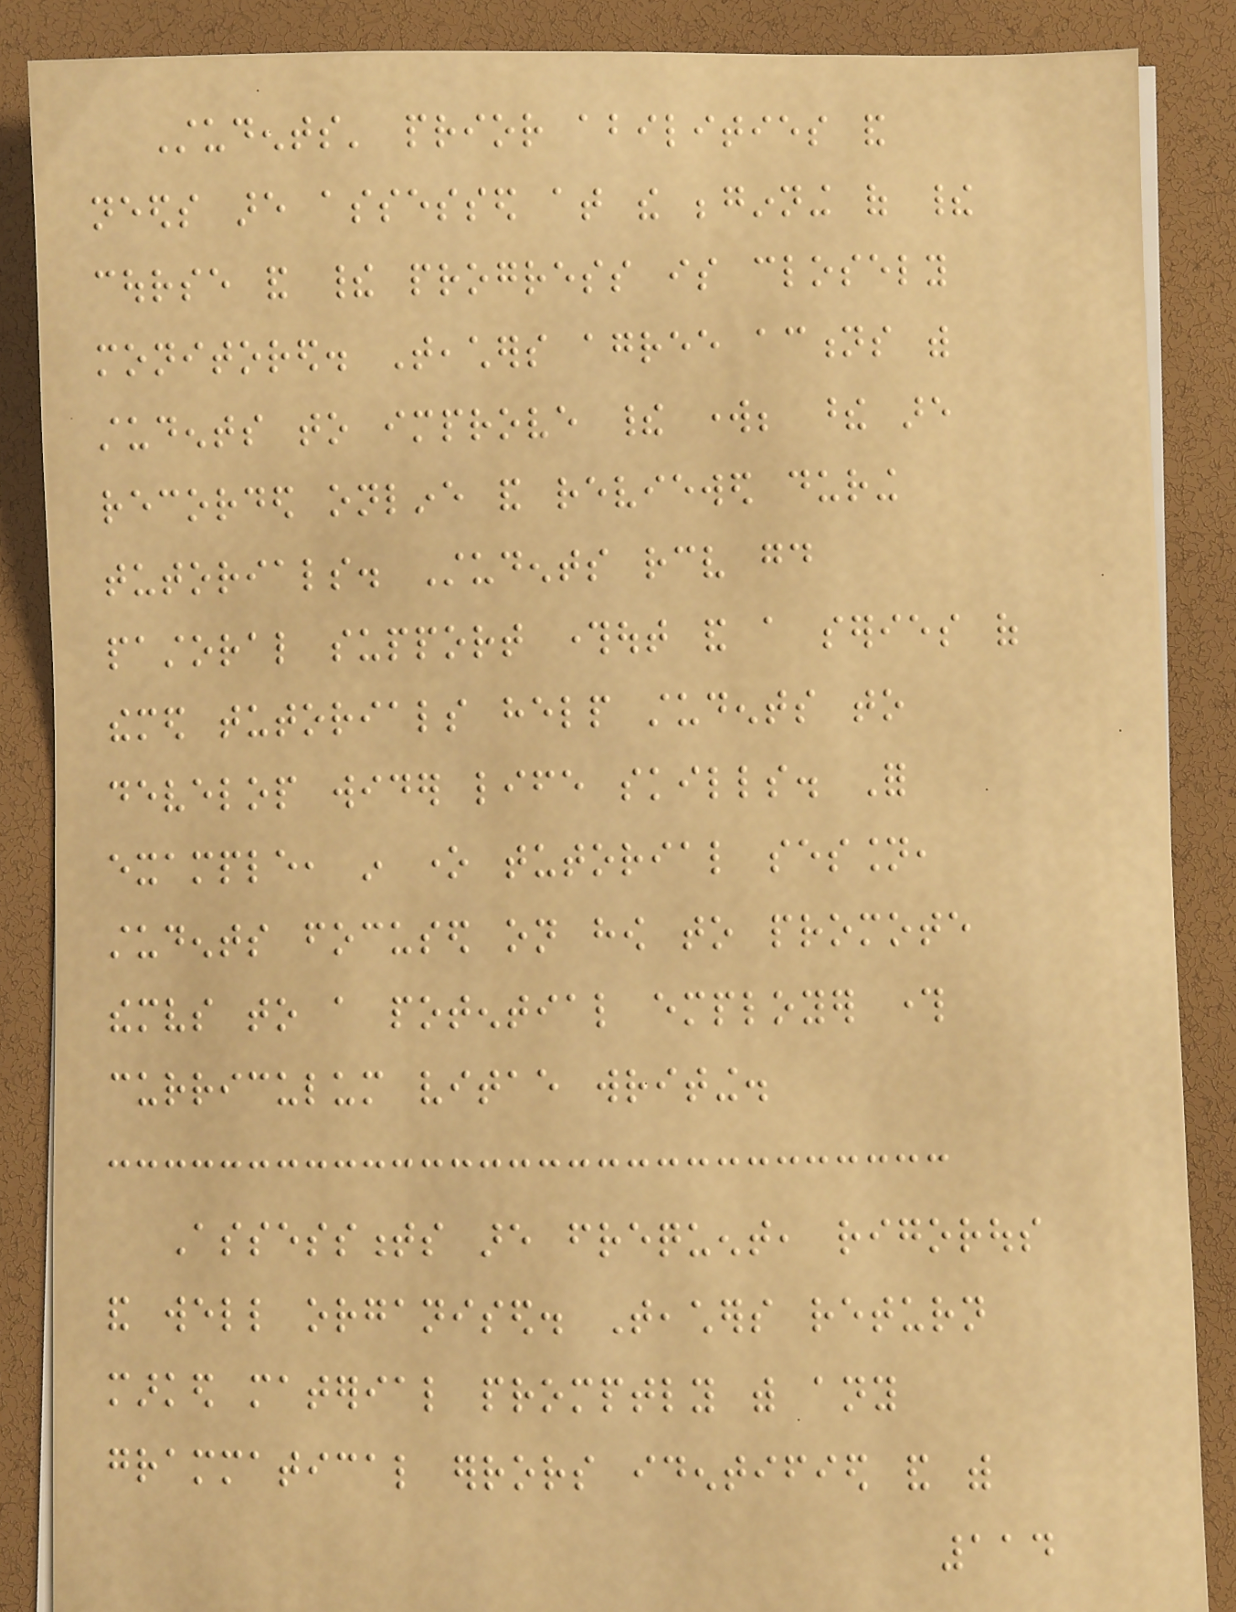Students' prior abilities and
needs are assessed at the beginning of their
course and their progress is closely
monitored. Teachers agree actions with
students to improve their work; these are
recorded online and reviewed during
tutorials. Students receive good
pastoral support throughout and a series of
themed tutorials help students to
develop wider life skills. For
example, in one tutorial session,
students focused on how to promote
themselves to a potential employer through
curriculum vitae writing.
Assessments are frequent, rigorous
and well organised. Teachers return
marked material promptly with any
grammatical errors identified and with
114
